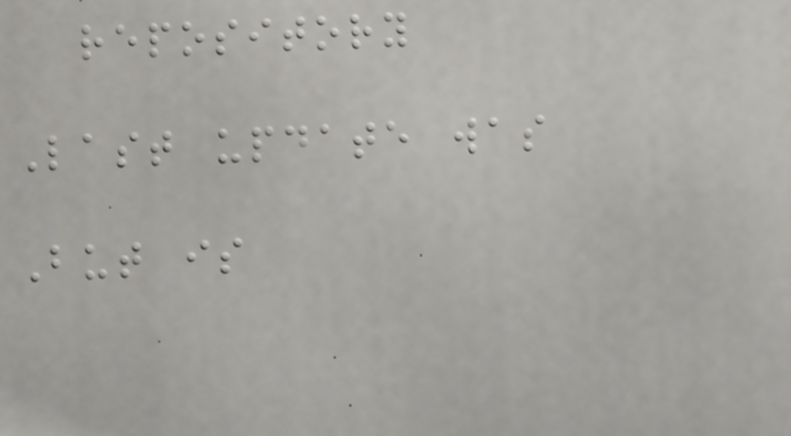repository
Last update was
But is
